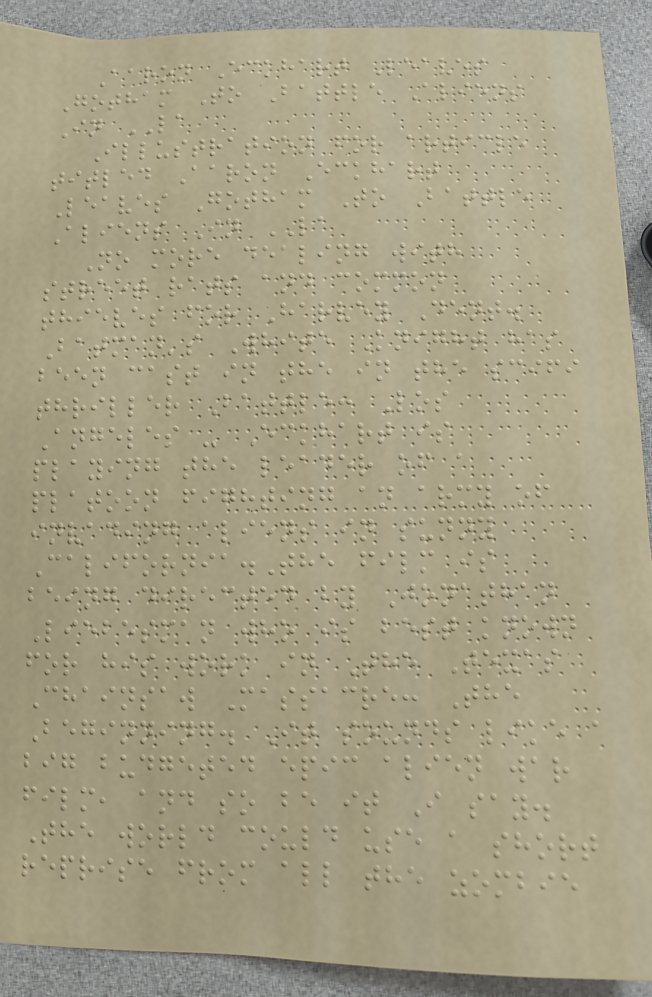Aaron Eckhart Leaves
Gotham To Battle Aliens
In LA
Illustration for article
titled Aaron Eckhart
Leaves Gotham To Battle
Aliens In LA
No more dealing with
street rats and common
thieves for Harvey Dent.
Batman's White Knight has
been cast in the in the scifi
thriller Battle: Los
Angeles - Eckhart is
playing the leader of a
platoon fighting an army of
invading aliens in sunny
California.The film is
being directed by Jonathan
Liebesman who is best known
for his work in The Texas
Chainsaw Massacre: The
Beginning. It sounds like a
big budgeted epic alien war
film, and so be it I say.
The world could use a short
reprise from all the zombie
